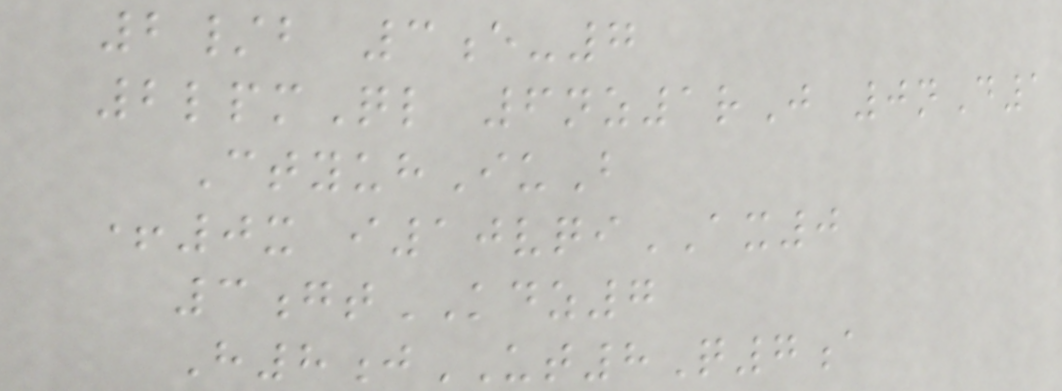2/b 3e-7
2lpmQl 6nz1rJ 0nD1
CtyuhIuB
+0x i10vqiAX0
3gtKDZ7
H8jUT8Q7a
